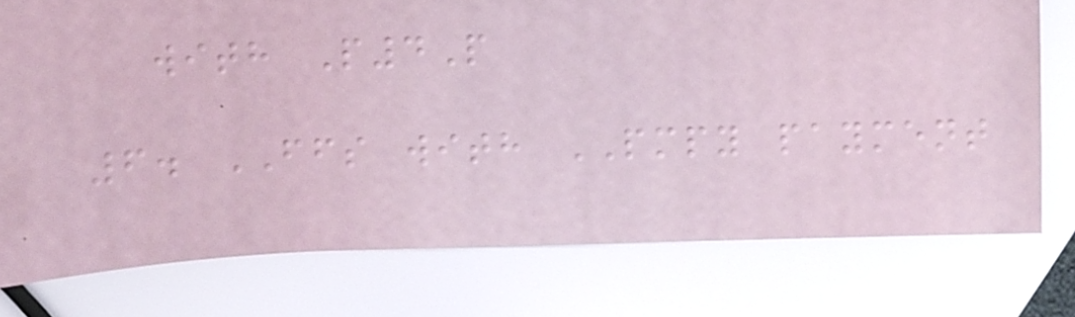with P4P
6. FFS with PMPY payment
